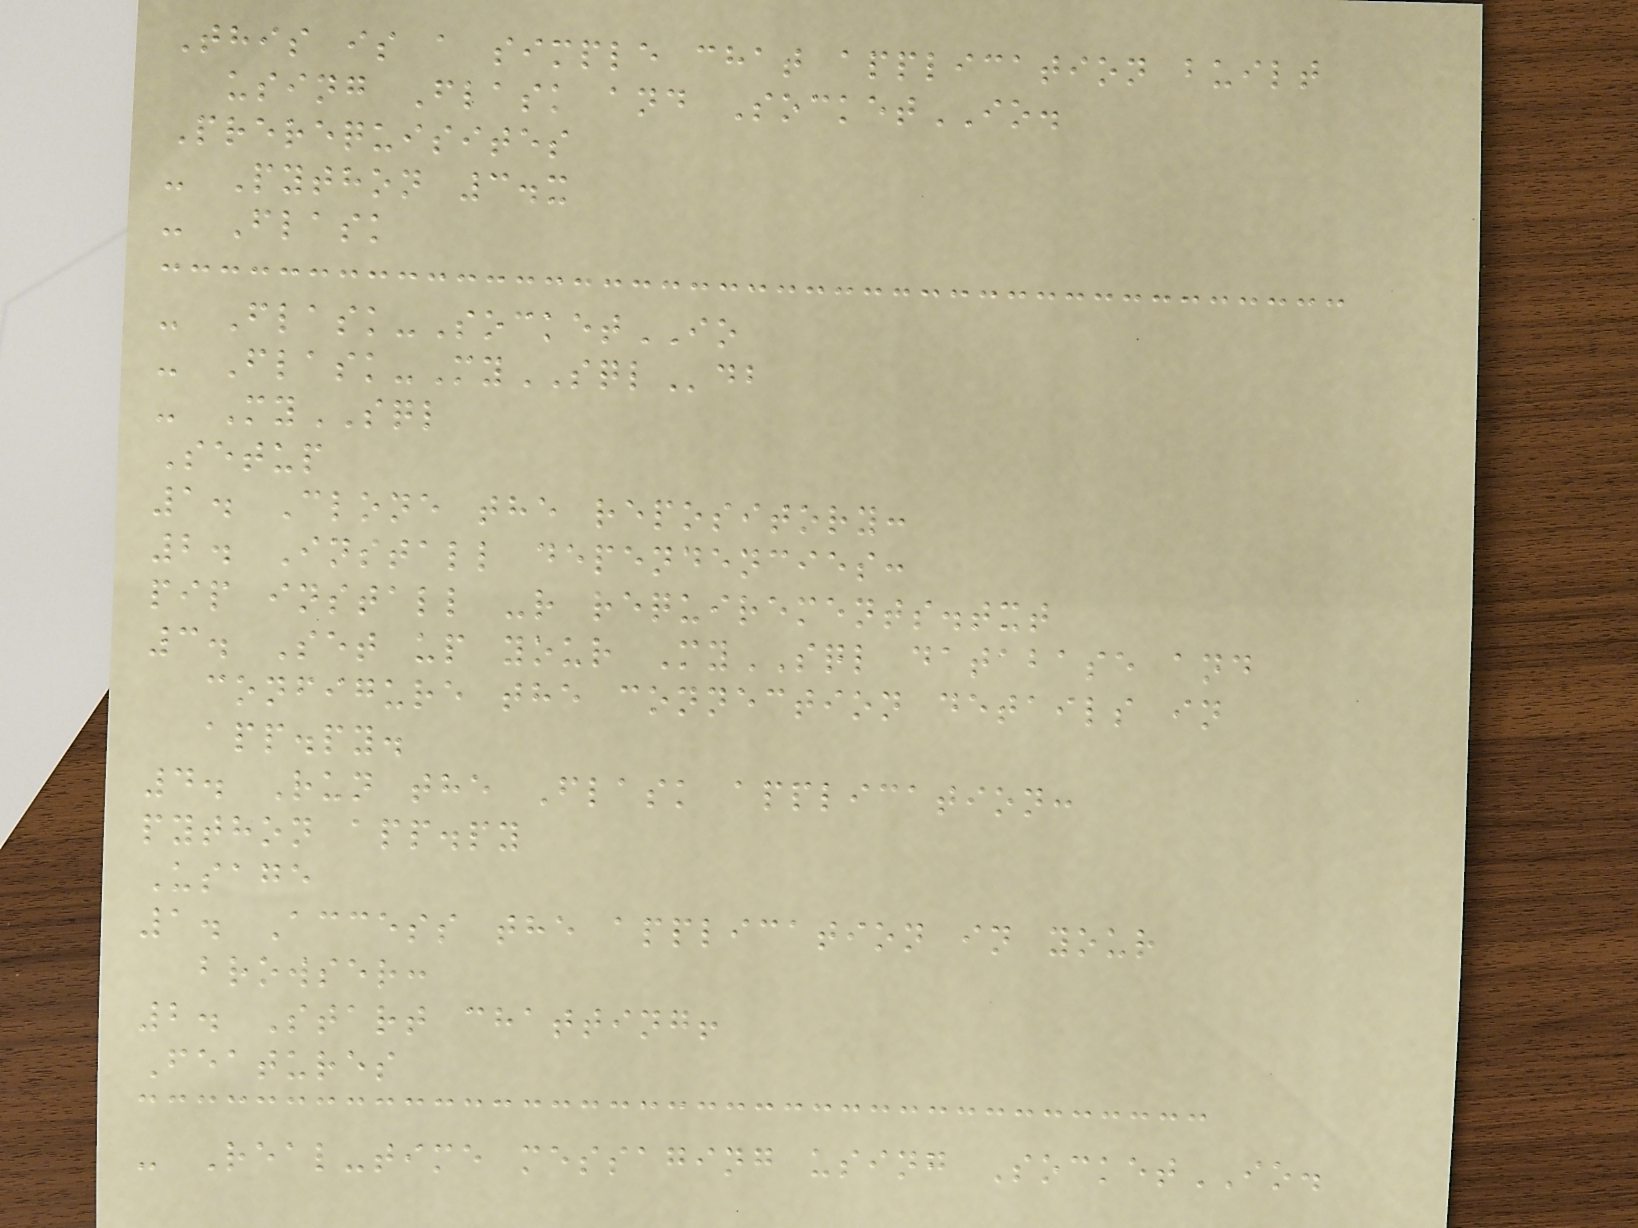This is a simple chat application built
using Flask and SocketIO.
Prerequisites
- Python 3.x
- Flask
- Flask-SocketIO
- Flask-MySQLdb
- MySQL
Setup
1. Clone the repository:
2. Install dependencies:
pip install -r requirements.txt
3. Set up your MySQL database and
configure the connection details in
app.py.
4. Run the Flask application:
python app.py
Usage
1. Access the application in your
browser:
2. Start chatting!
Features
- Real-time messaging using SocketIO.
